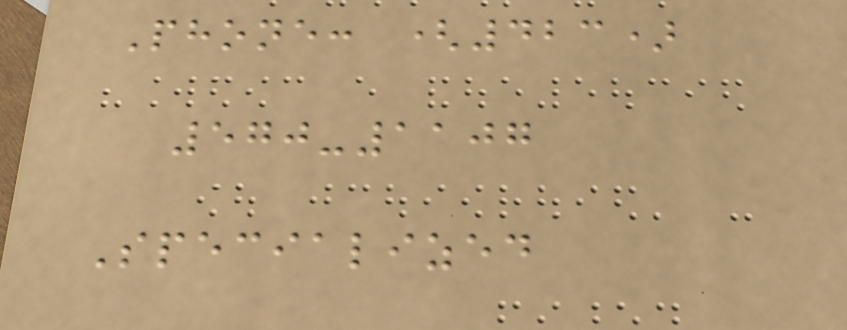Phone: (423)
570-1107
Specialized
